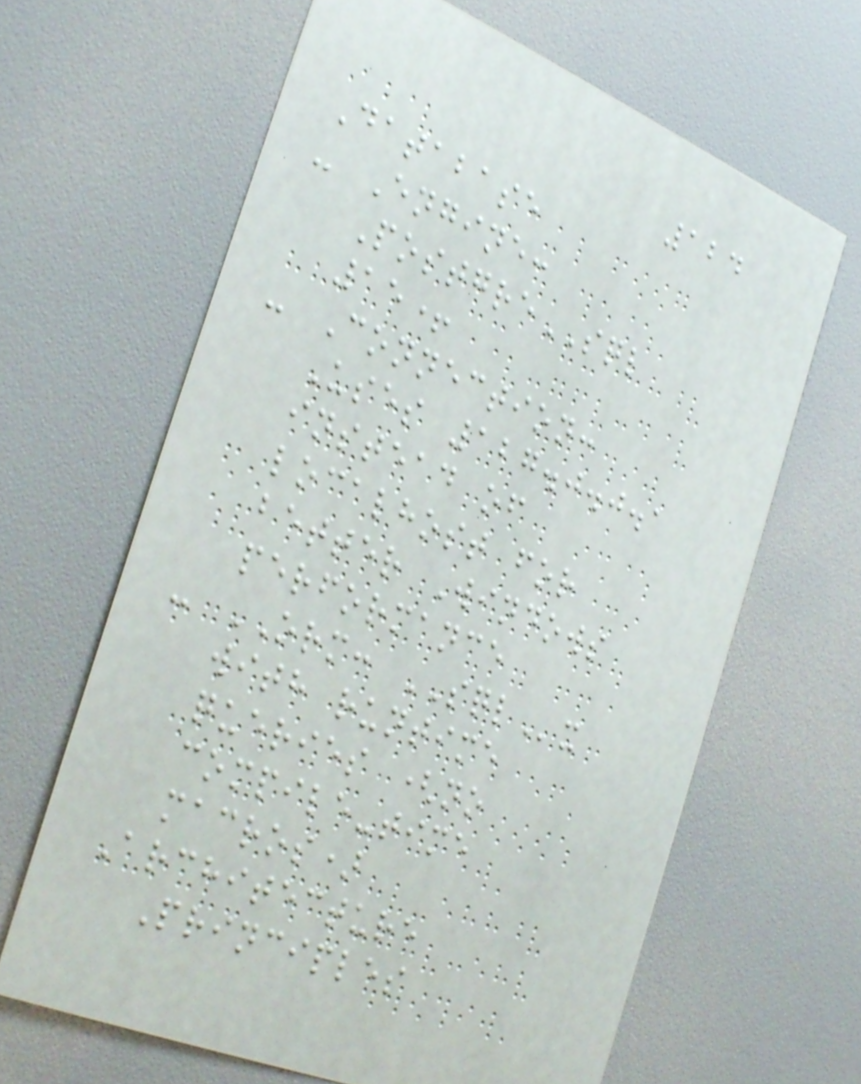124
Database
- Engine:
PostgreSQL
15+
- Connection:
Uses 127.0.0.1
instead of
localhost for
better Windows
performance
- ORM: SQLx
with runtime
queries (no
compile-time
macros)
Architecture
Principles
